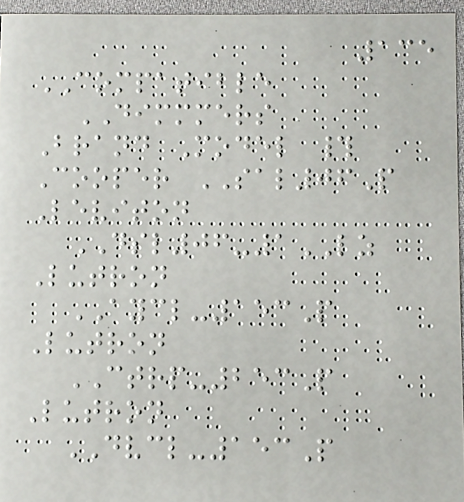135
COMPATIBLE
DIMMMERS
Brand Model #
Cooper SAL06P
Leviton
DSL06-1LZ
Lutron
AYCL-153P
Lutron
CTRP-253P
Lutron
DVCL-153P
